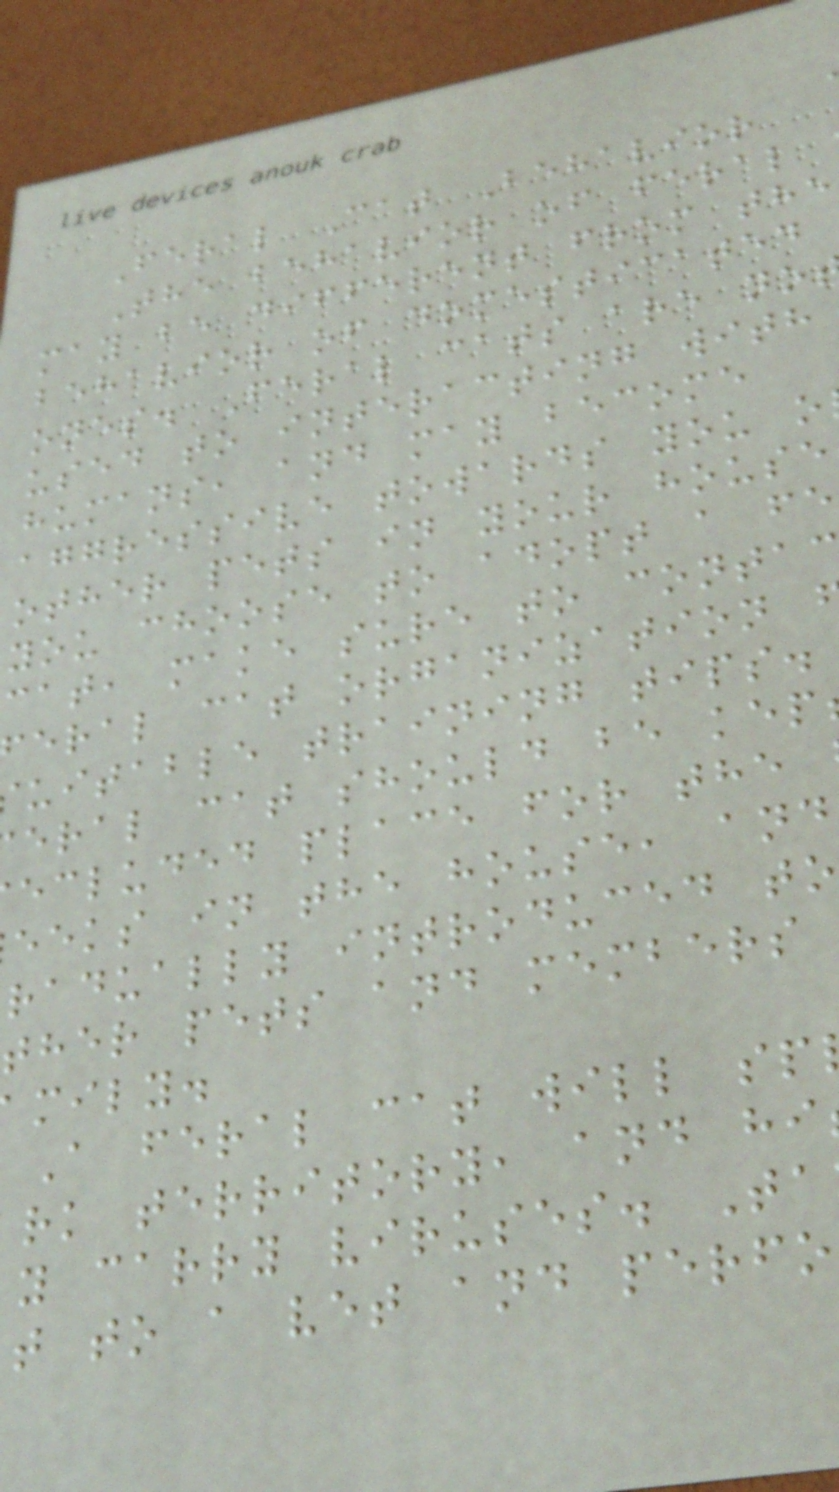Feral Cat Behavior
The behavior of feral
may be different from the
behavior of domesticated
ones. Feral cats are no
used to interacting with
humans, and may become
aggressive towards you o
other pets in your house
you choose to adopt a fe
cat, make sure to conta
eral cat organization
uitable training tips.
eral cat should be kep
ecluded place for the
eeks in the house, and
radually introduced to
ther pets and members
mily.
A feral cat will sp
rk territory, and hi
y carry viruses. Ta
t to a vet and perfo
